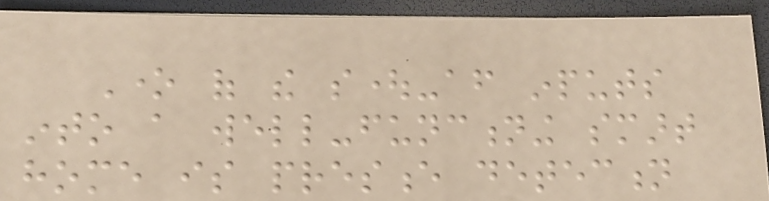One of the sought-after inputs
into a well-functioning smart
home is presence detection
